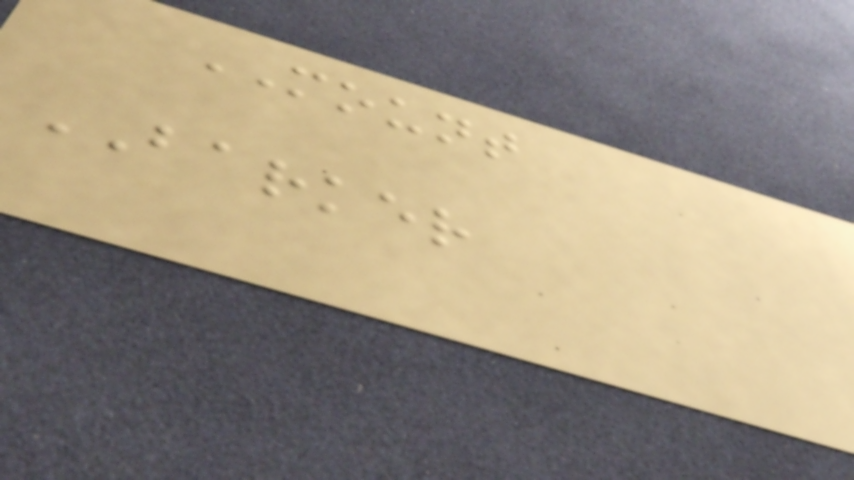MOUNT
BARKER
